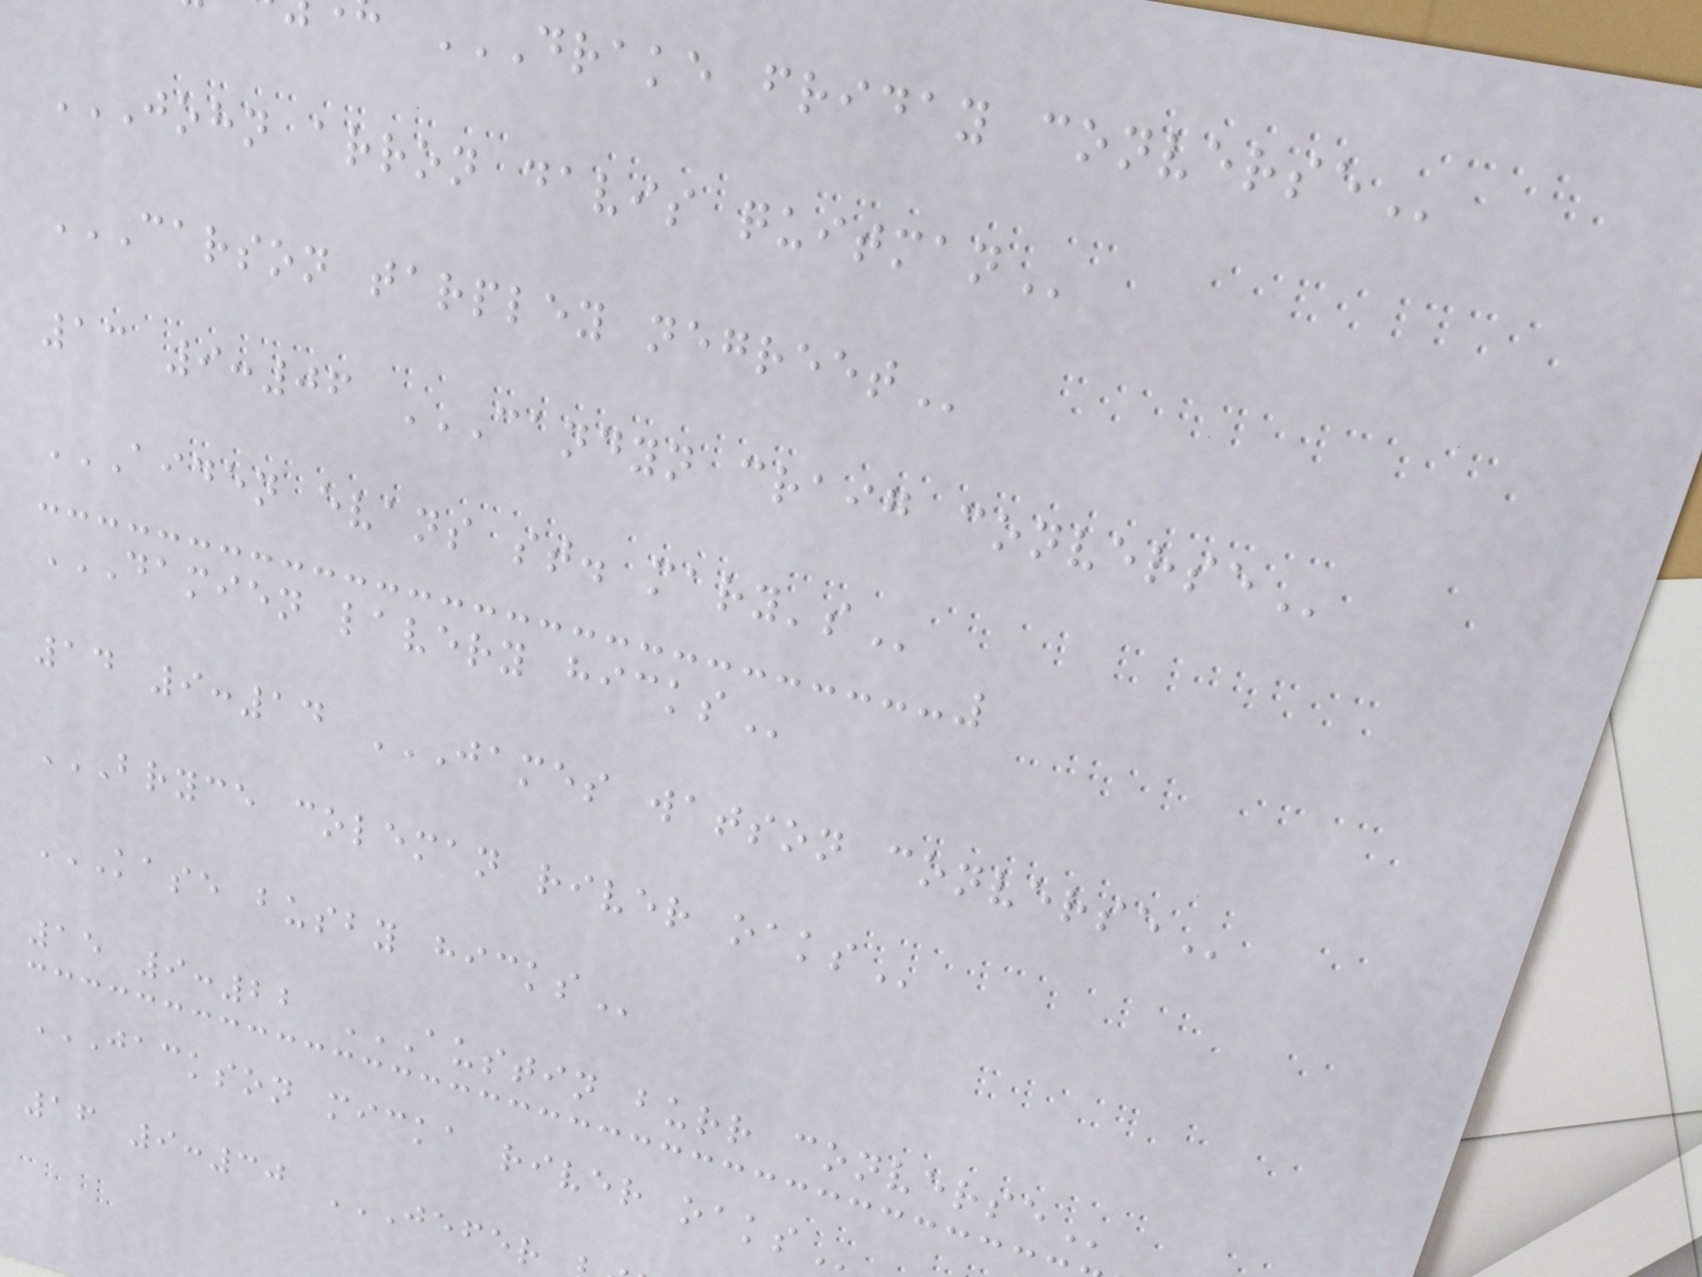DRAKE FRIDAY CONVERSE
JOHN ARRON DAVIS QUITMAN
CARSON TARPLEY NEGREET
13 9:06 CANDYN CRAIG CONVERSE
AIDEN EVANS ST. MARY'S
DAMIEN LAVERY HICKS
14 9:14 JAMES WATSON CONVERSE
BRYCE COLEMAN RIVER OAKS
KASE BUSBY HICKS
15 9:22 AUSTIN BURR CONVERSE
JACKSON MICKA RIVER OAKS
